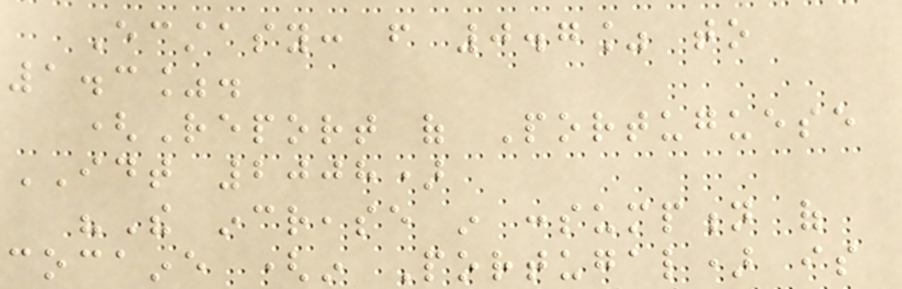Ecstasy: from 0.7% to
1.3%.
(Report of Portuguese
IDT 2008)
"The increase in consumption of
cocaine (in Portugal) is
